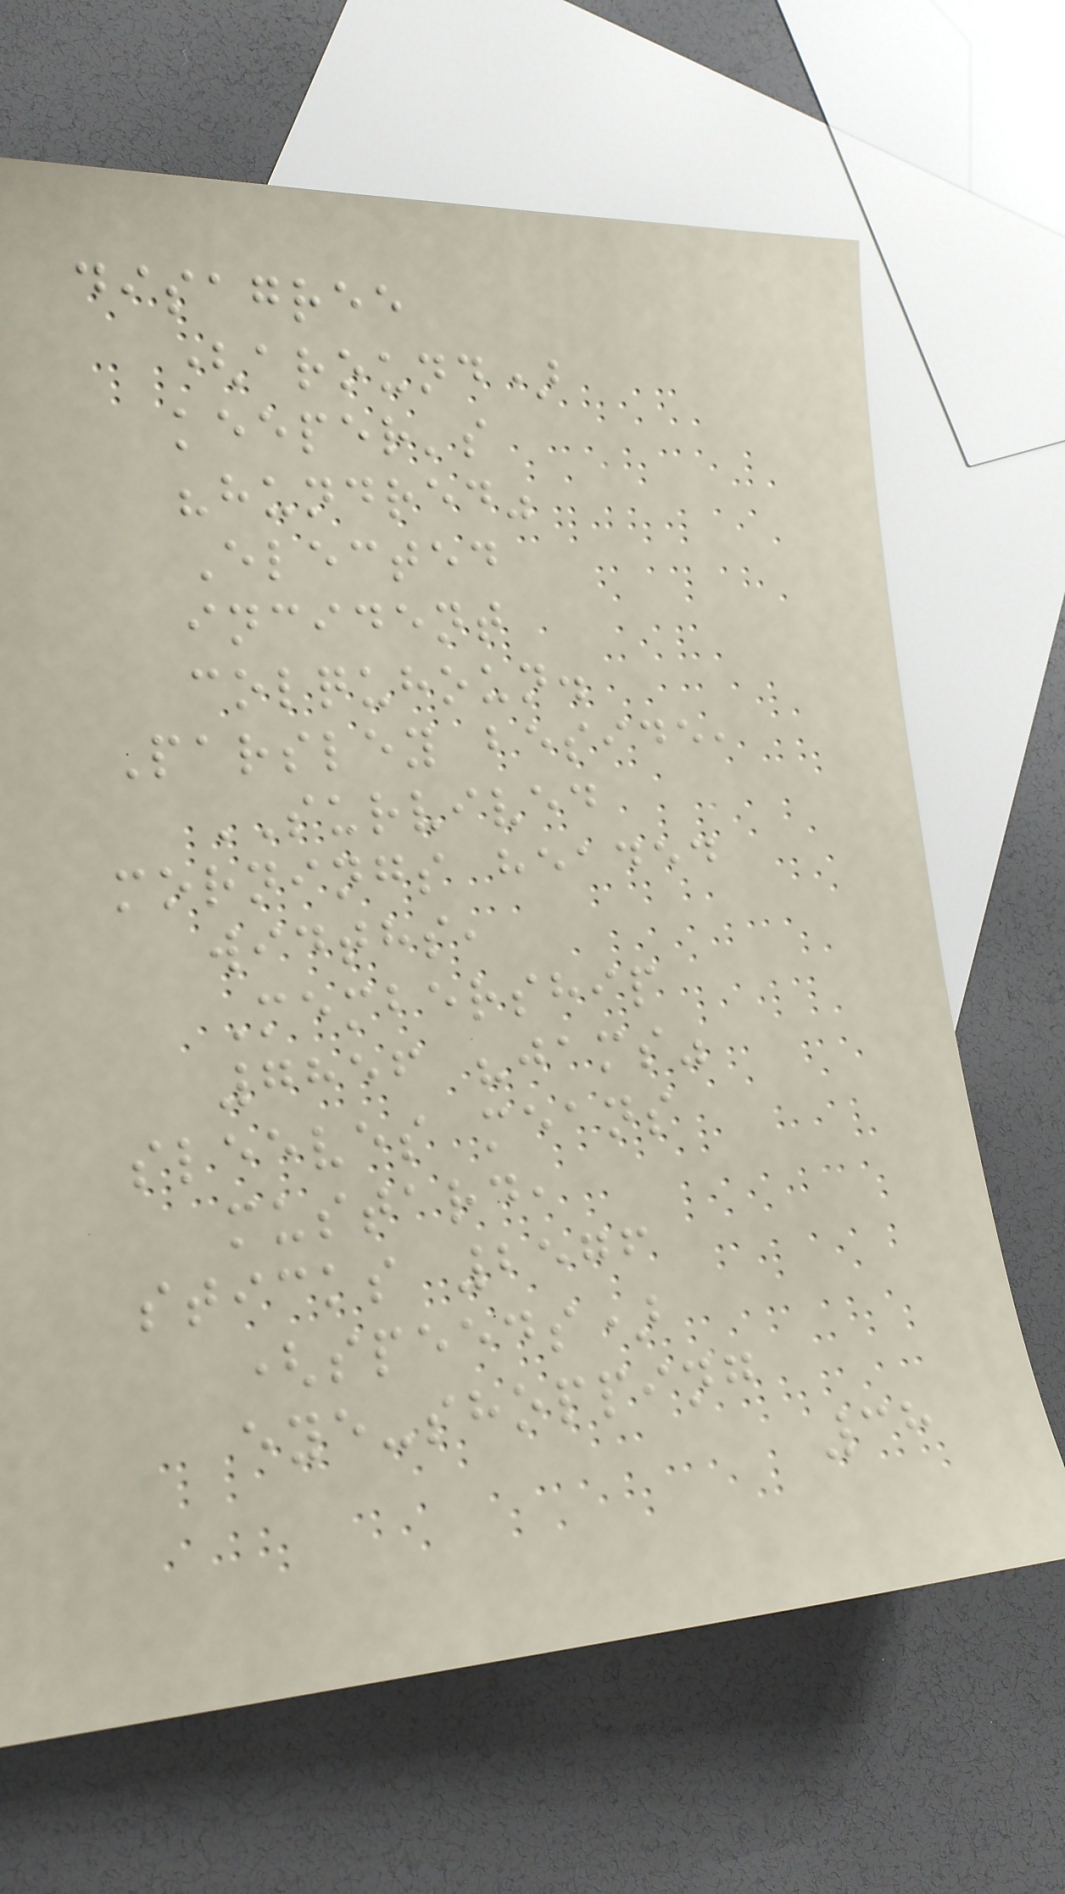disagree
(around)
keeper's
"hundred"
Elected
incident
colquhoun.
Parsley beside,
SURVIVED
mornings headed
widths,
Membership
7856 "jams"
sleeves means
mustard,
sticks 2576
(speeds)
eye-shopping
38
